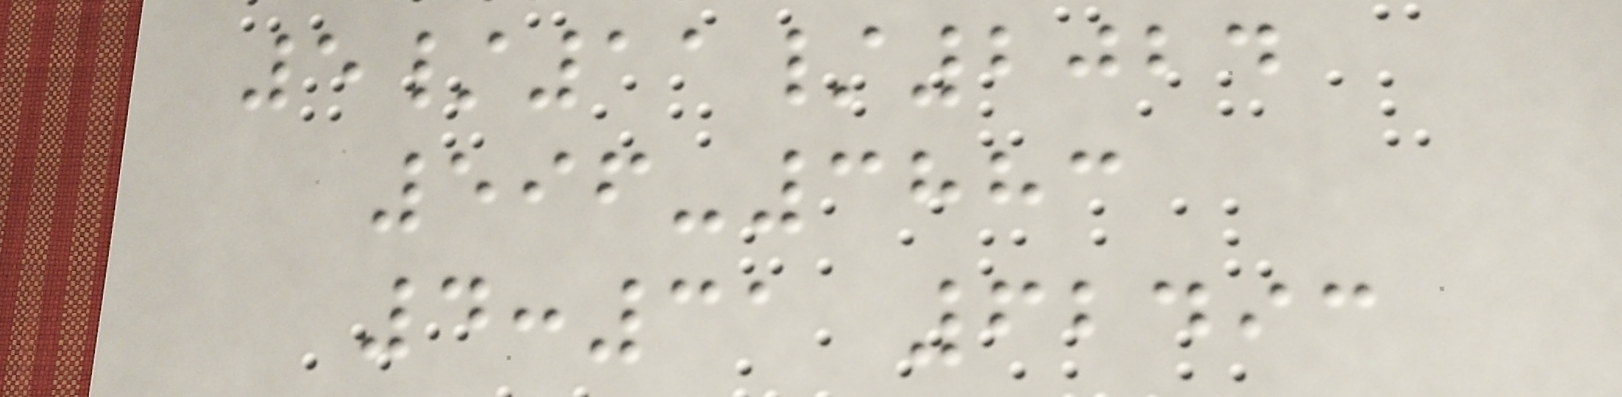5/11/2024
596-3883
4:31 62493
